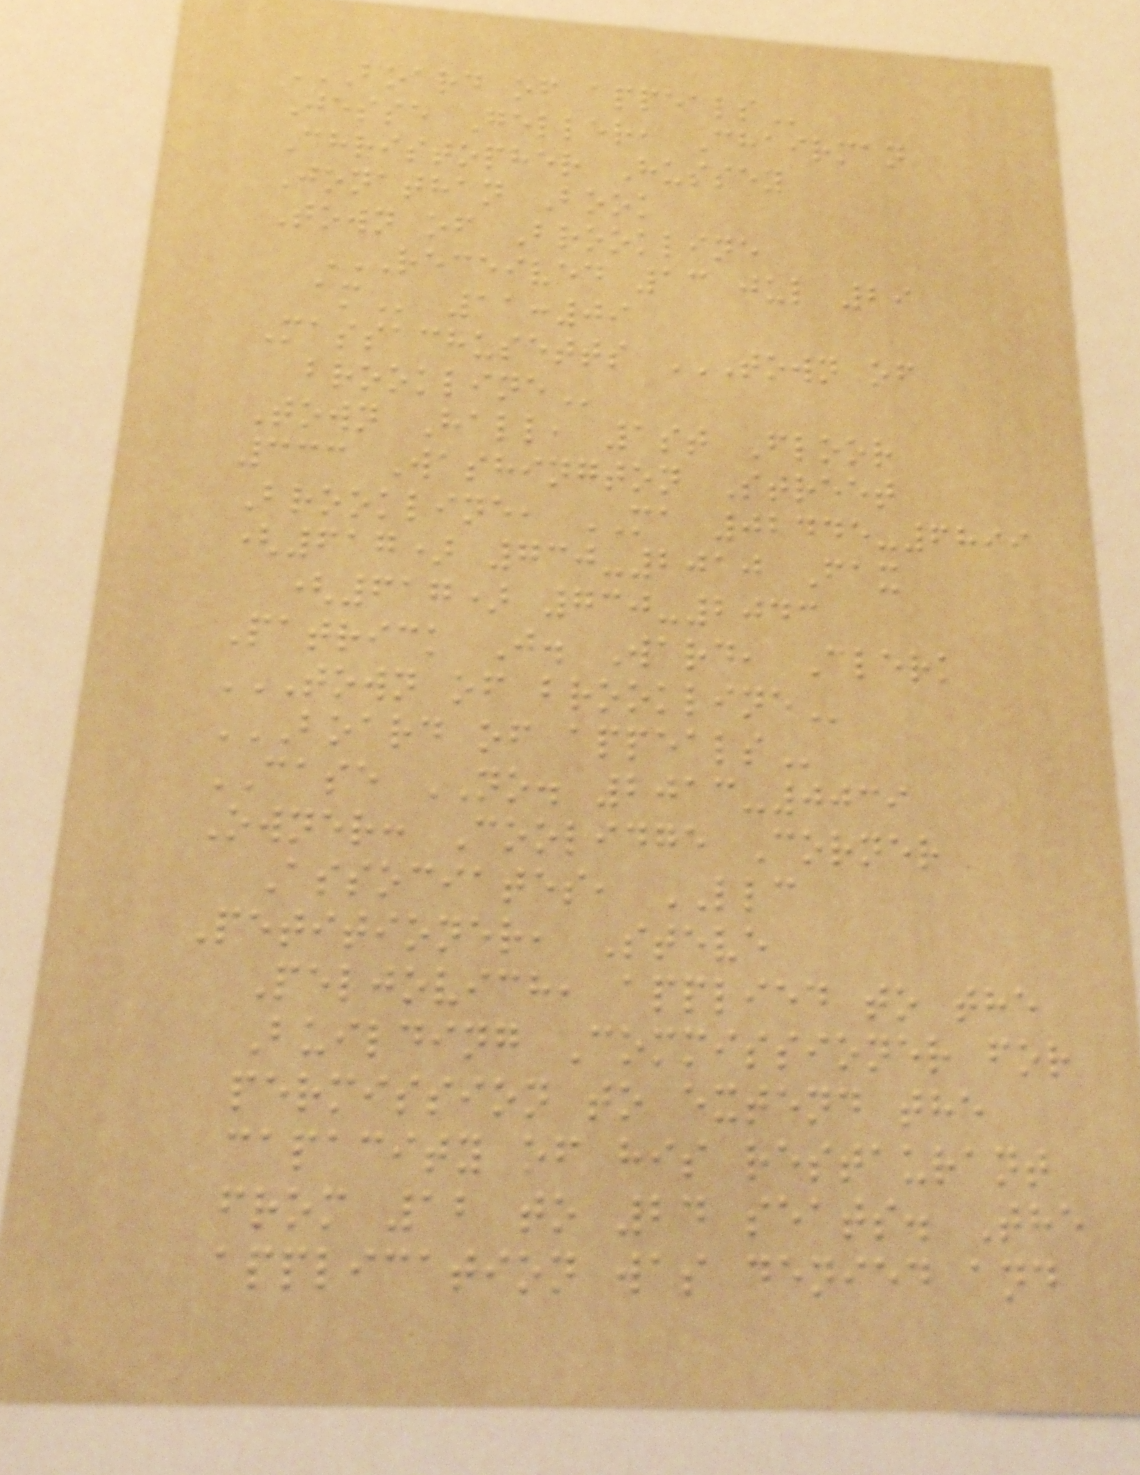BOARD OF APPEALS
Jesse Geller, Chairman
Christopher Hussey
Jonathan Book
Town of Brookline
RECEIVED 13 JUL 29
AM 11:09
Massachusetts TOWN OF
BROOKLINE
Town Hall, 1st Floor
333 Washington Street
Brookline, MA 02445-6899
(617) 730-2010 Fax
(617) 730-2043
Patrick J. Ward, Clerk
TOWN OF BROOKLINE
BOARD OF APPEALS
CASE NO. 2013-0039
Owner: Coolidge Corner
Associates, LLC
Petitioner, Steve
Peljovich, applied to the
Building Commissioner for
permission to extend the
capacity of his restaurant
from 12 to 24 seats. The
application was denied and
